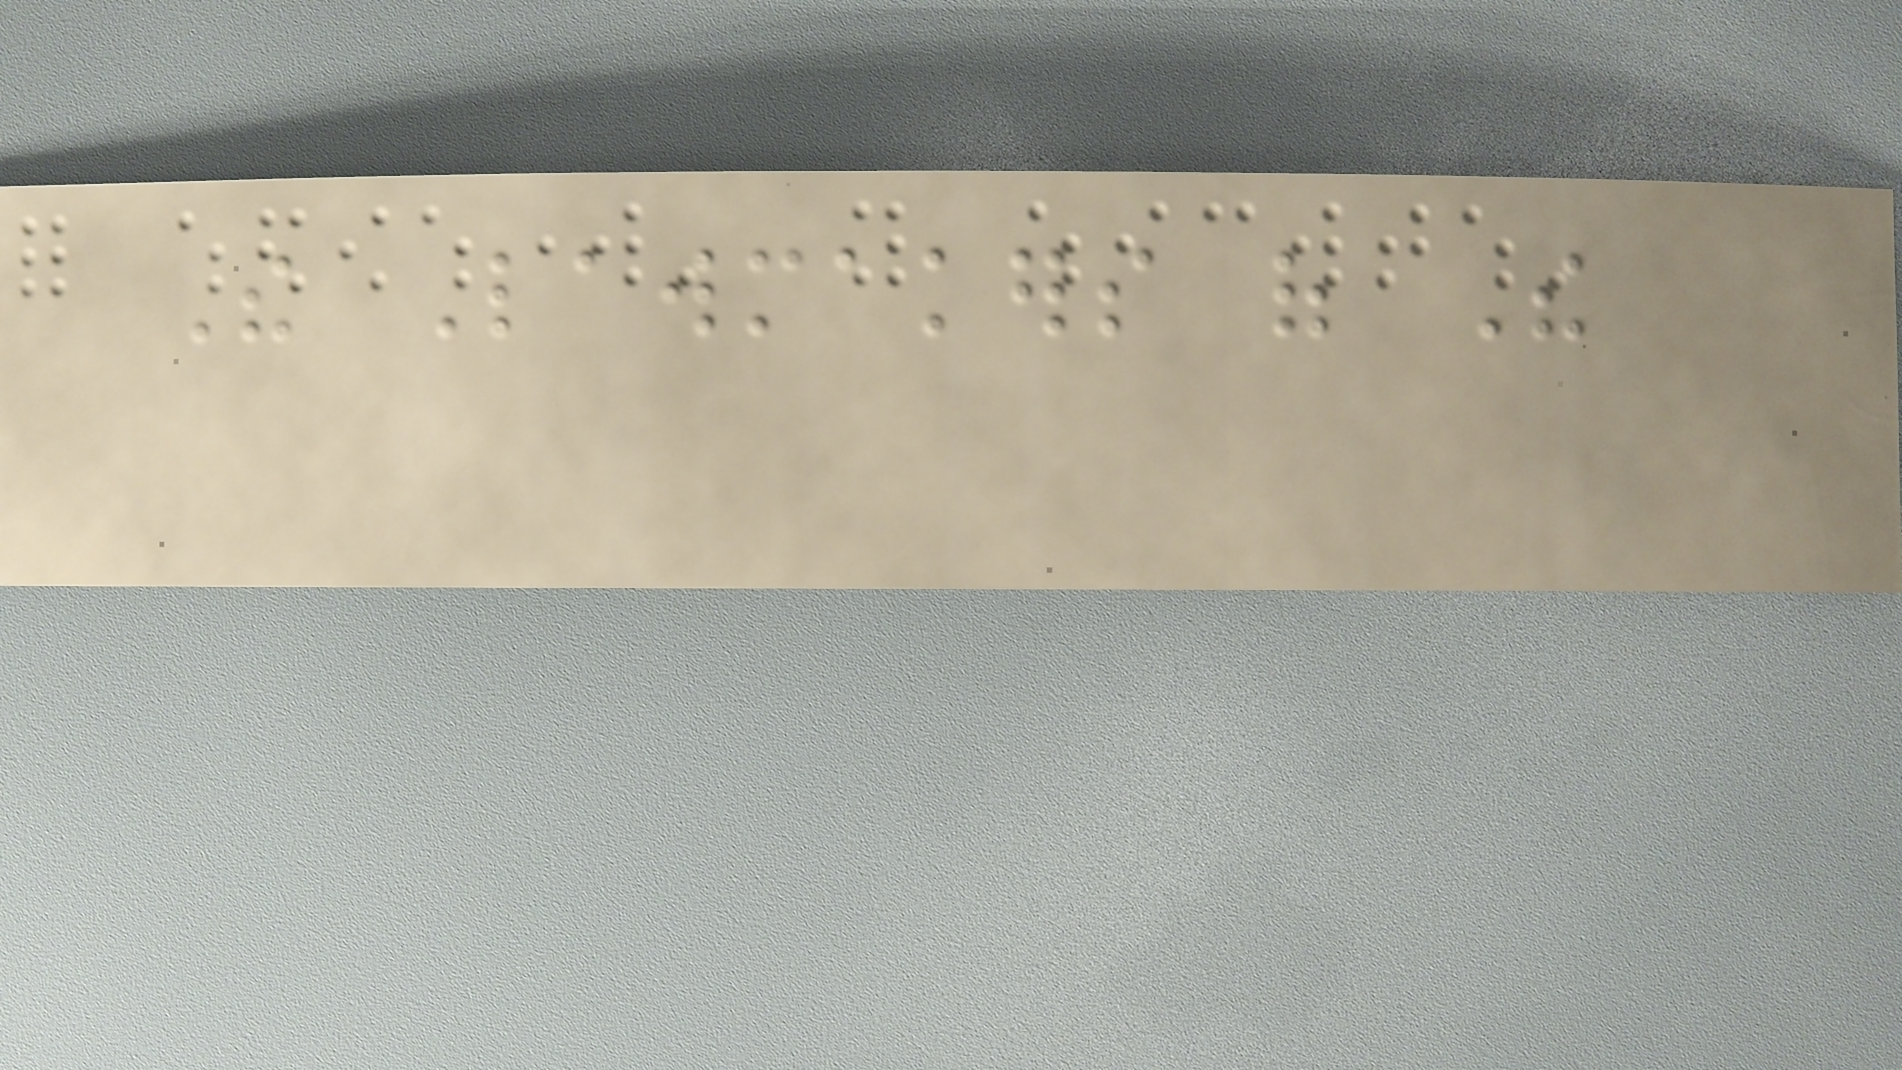The Lawmakers of The
